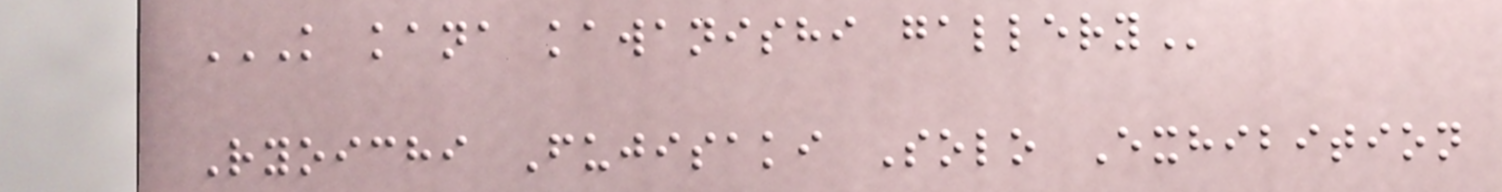K KANA KAWANISHI GALLERY
Ryoichi Fujisaki Solo Exhibition
